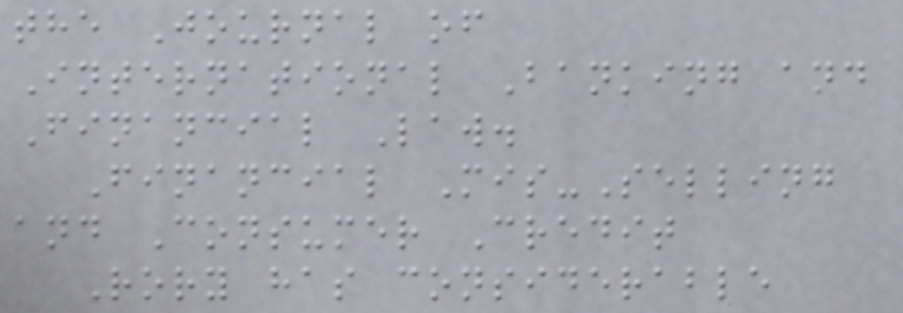the Journal of
International Banking and
Financial Law.
Financial Mis-Selling
and Consumer Credit
Rory has considerable
